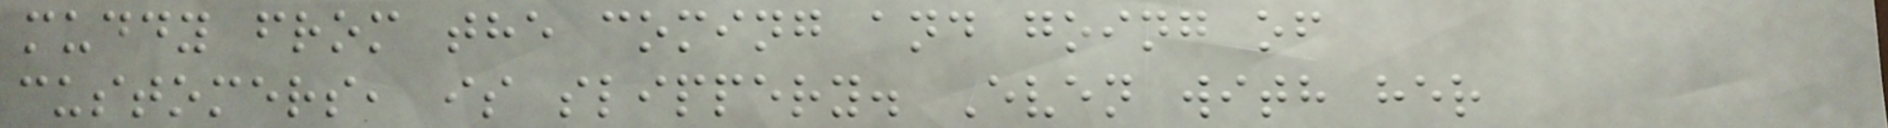muddy from the coming and going of
customers, is slippery. Even with her
